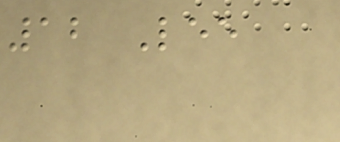12 Lee
